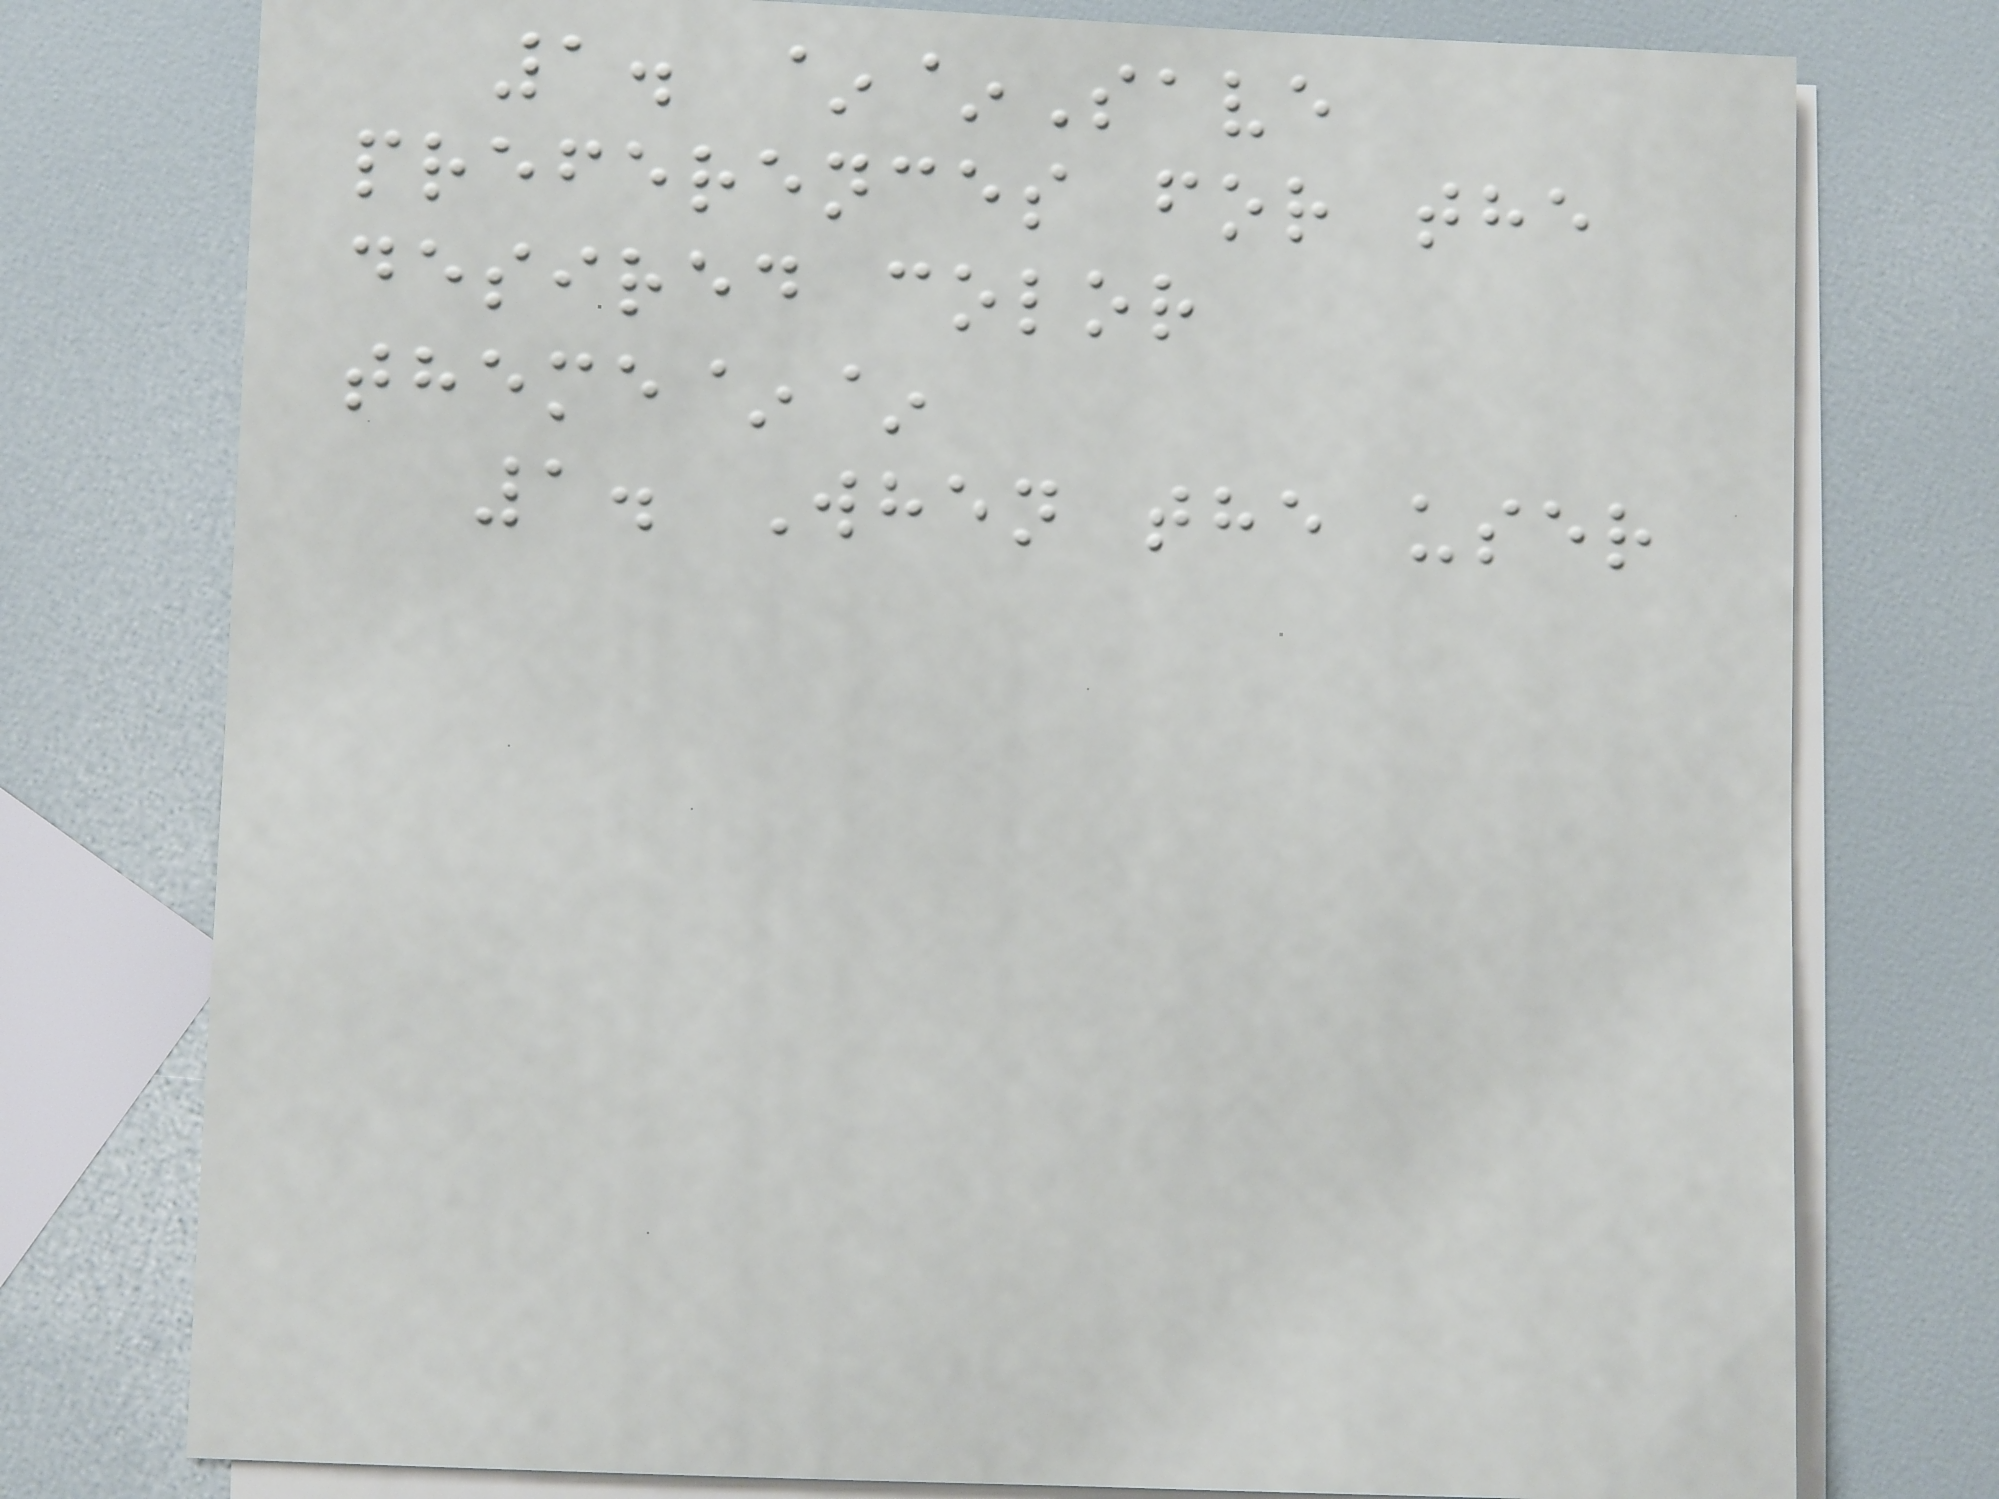1. ~~Save
preferences for the
desired color
theme~~
1. When the user
